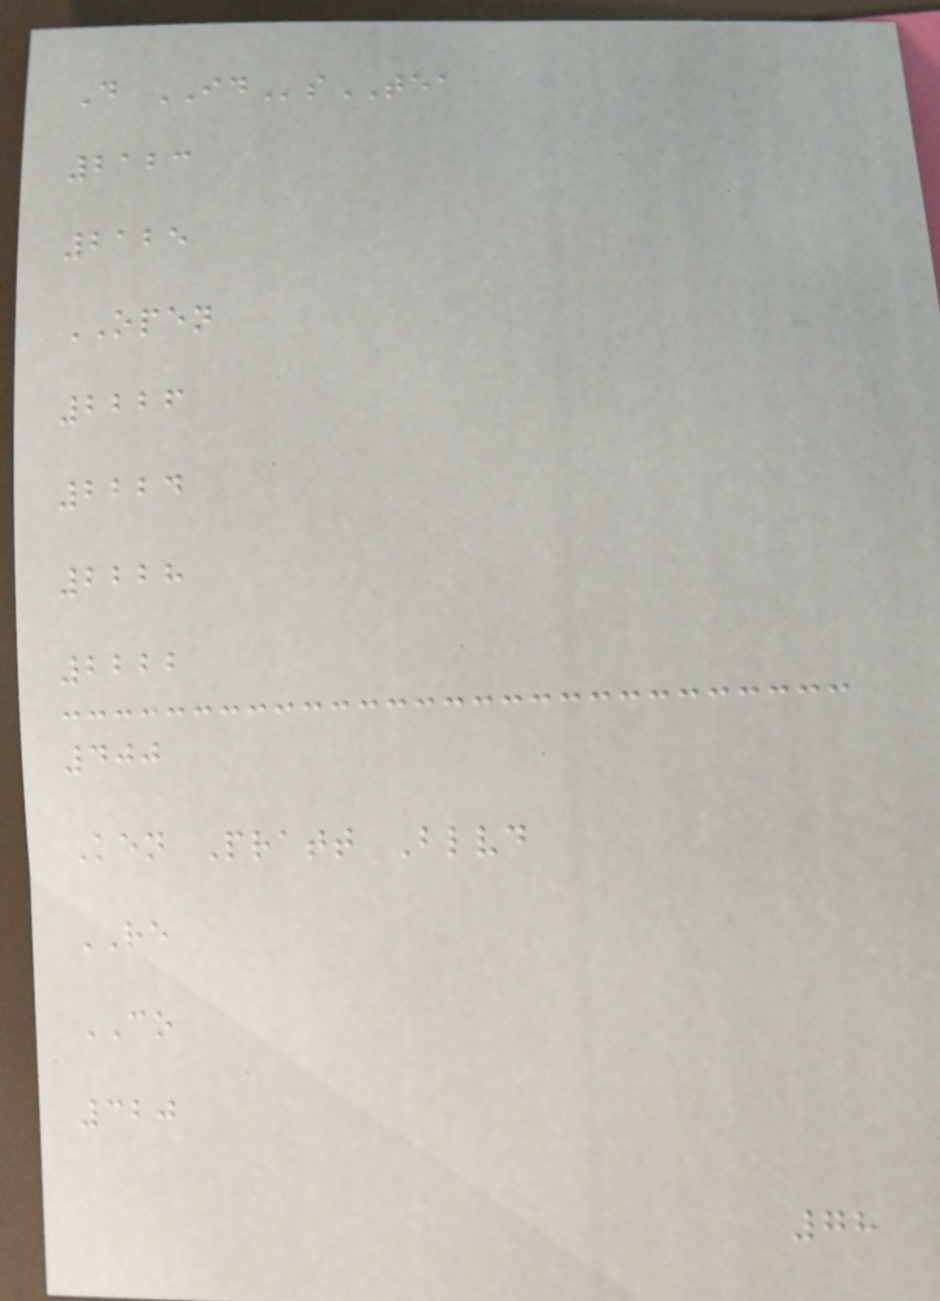D IDsTEA
2123
2125
OPEN
2226
2224
2228
2222
400
Ken Pratt Blvd
RE
CO
320
78
